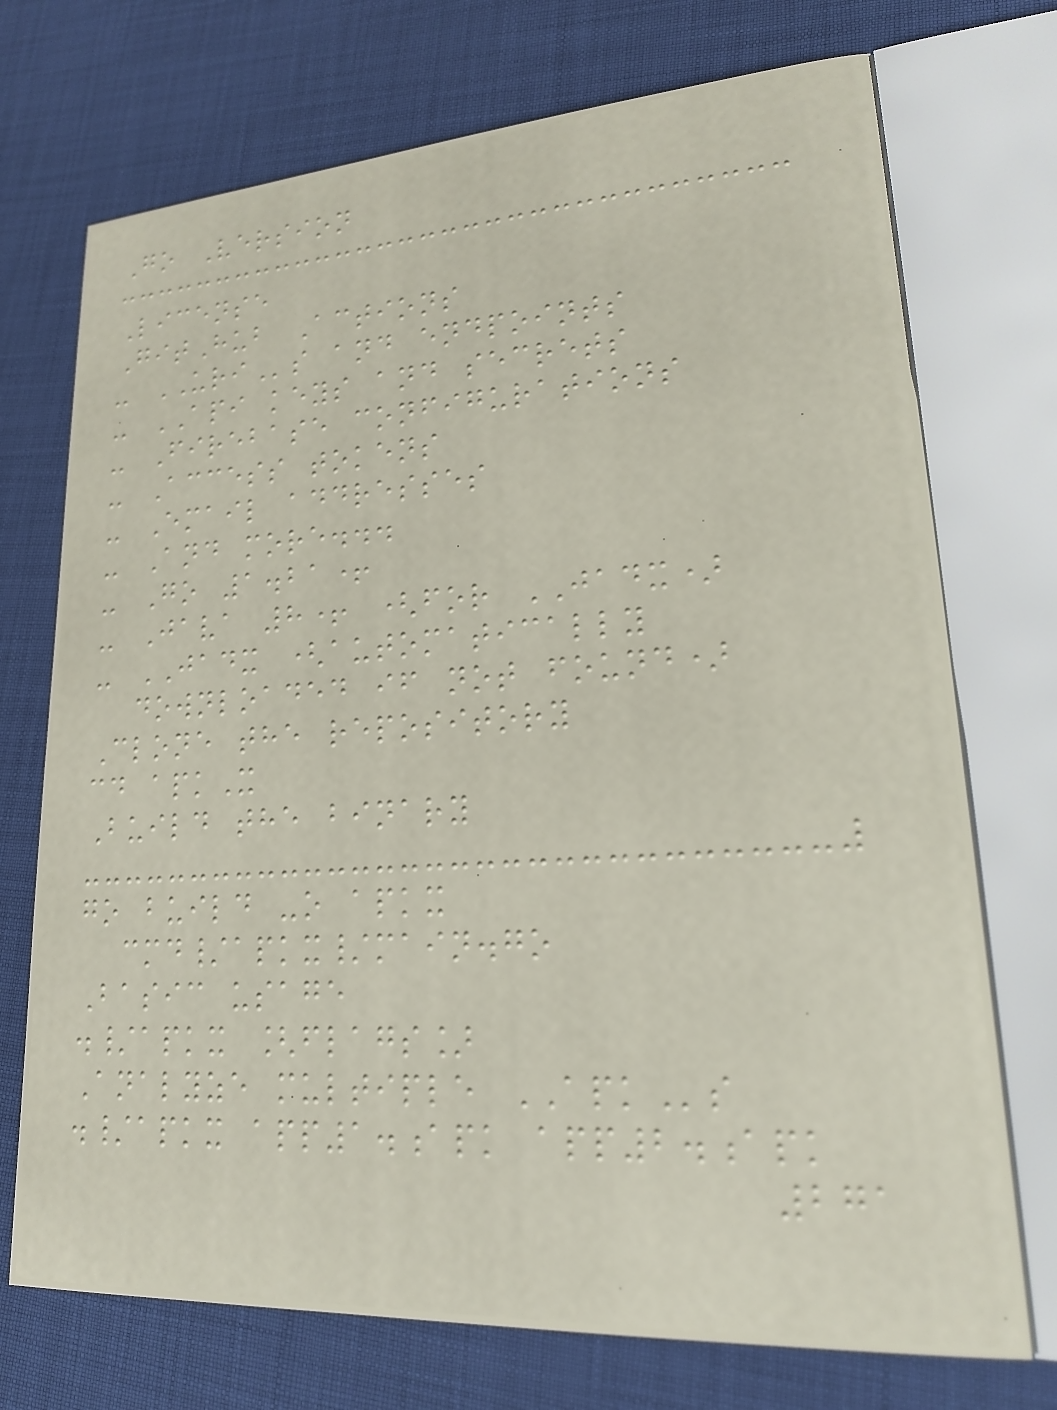Go Version
License
GitHub Actions
- URIs and endpoints
- API keys and secrets
- Firebase configurations
- Access tokens
- Email addresses
- And more...
- Go 1.21+
- Java 8+ (for JADX)
- JADX (automatically
downloaded if not found)
Clone the repository
cd apkX
Build the binary
go build -o apkx
cmd/apkx/main.go
Basic usage
./apkx [flags]
Analyze multiple APKs
./apkx app1.apk app2.apk
271
